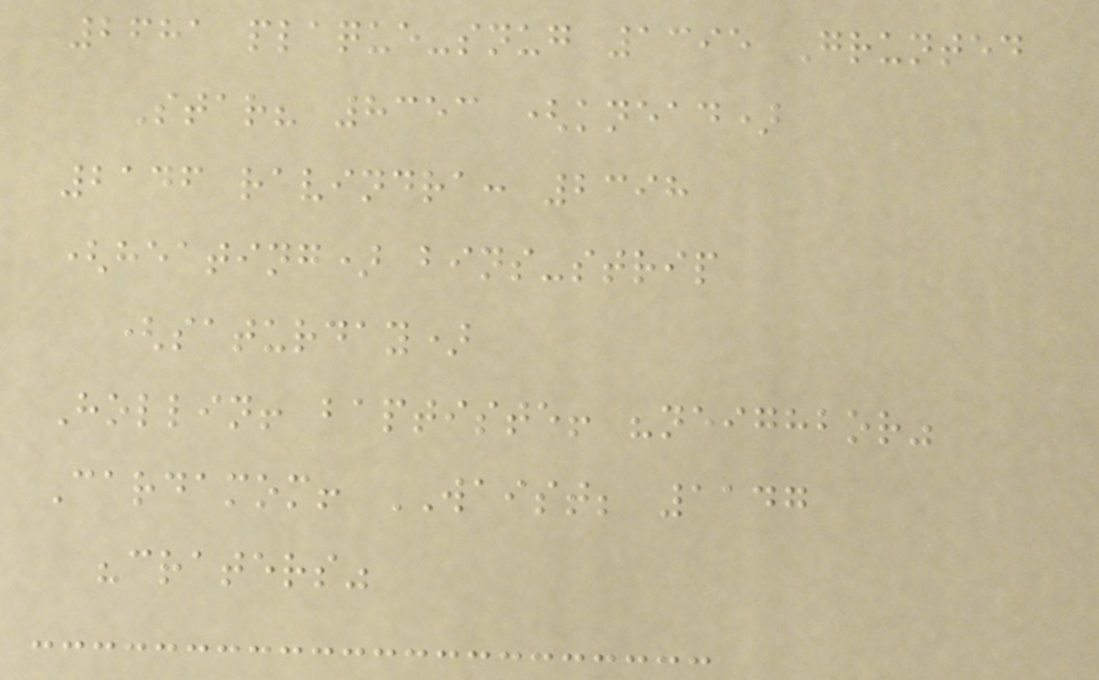2681 plaque-snug 1395 Grunted
Star? 8353 (knead)
2146 ravindra: 2398
(heating) bins-strip
(saturday)
Hollin! baptiste! "neighbor"
Cardamom! WAIST; 1147
"craters"
